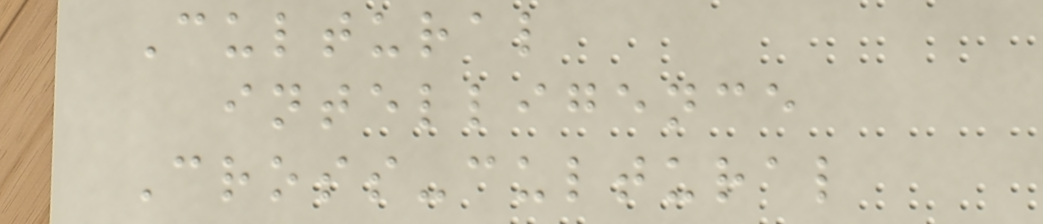Cultural
intelligence
Cross-cultural
